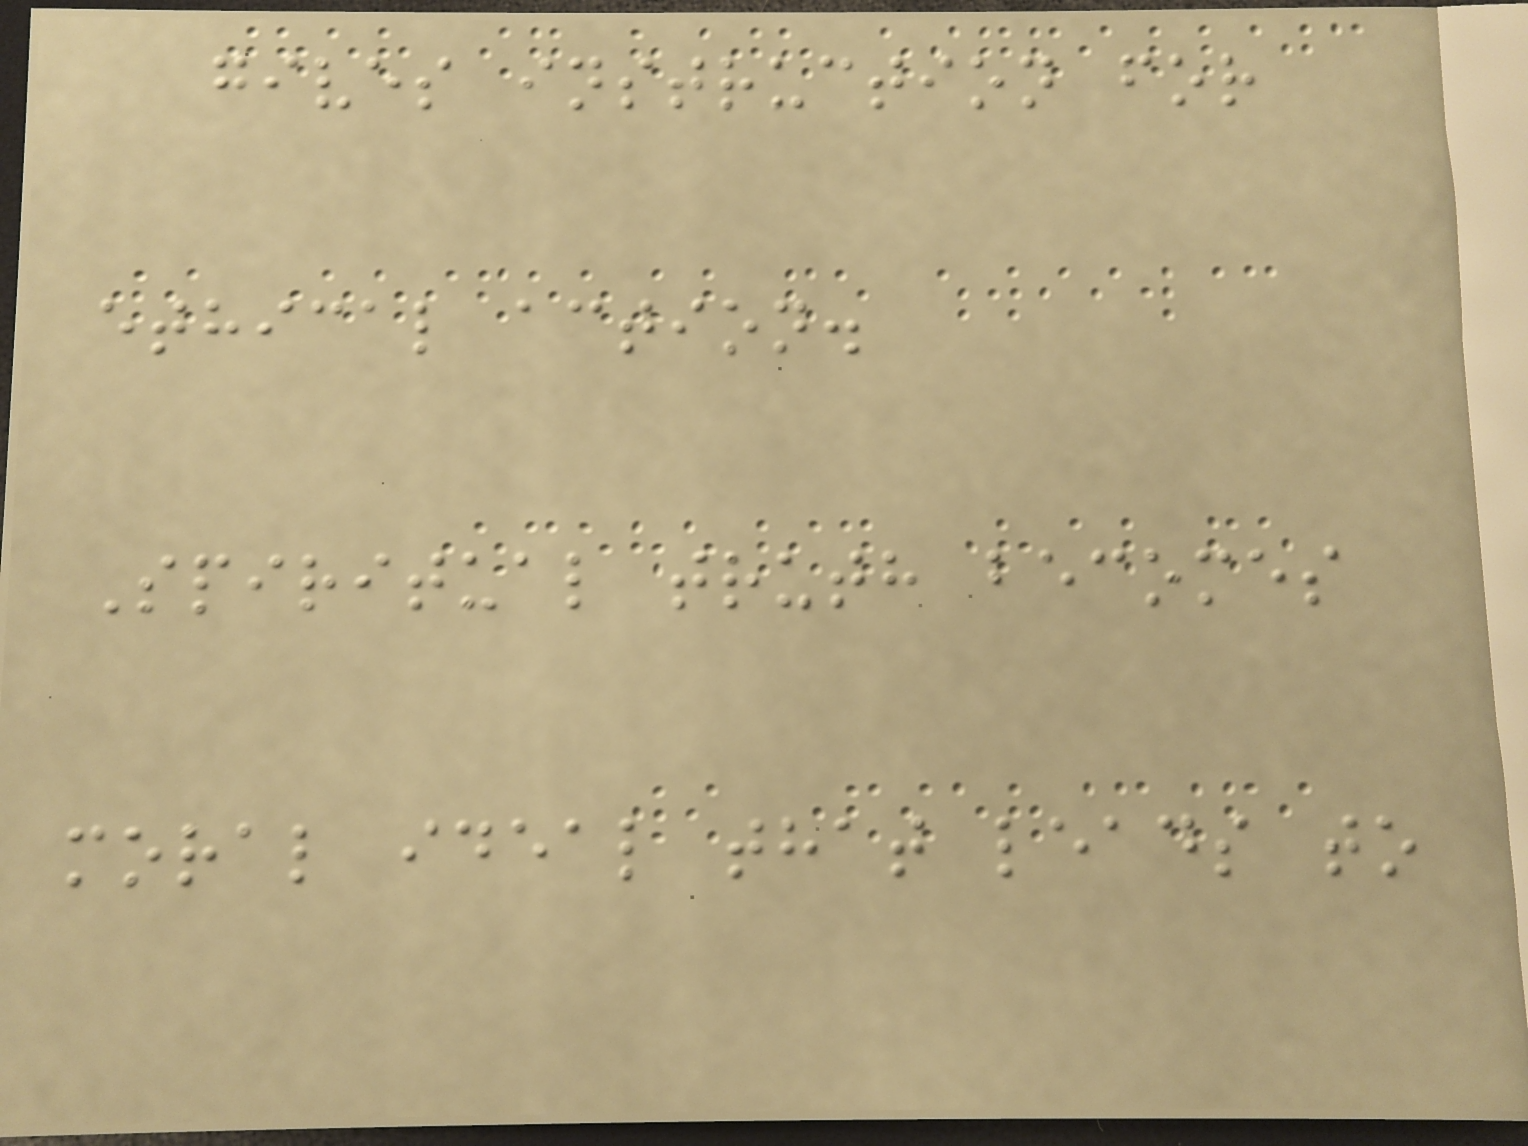gives instruction for
ethical action.
Spiritual truth becomes
moral ideal that leads to
